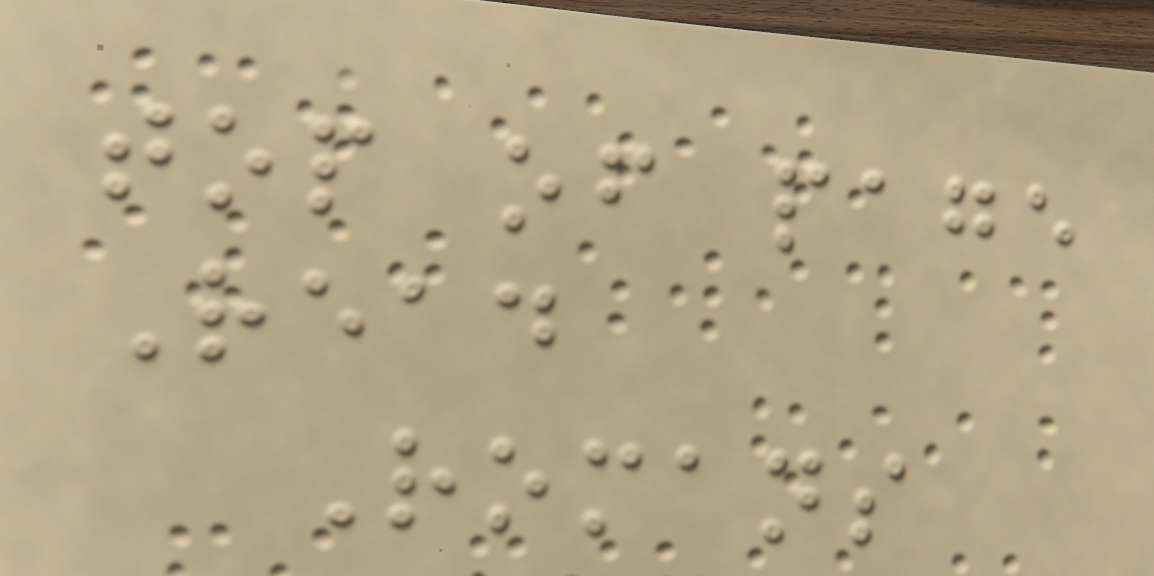top of page
Read
Romans
